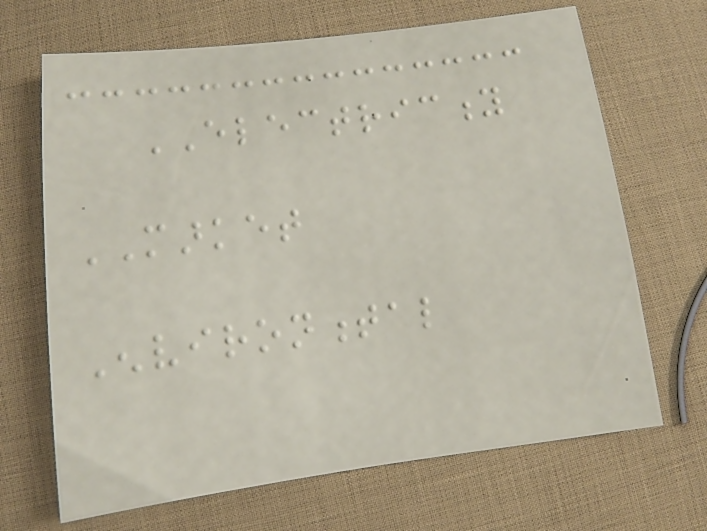ELECTRICITY
MARKET
Environmental
